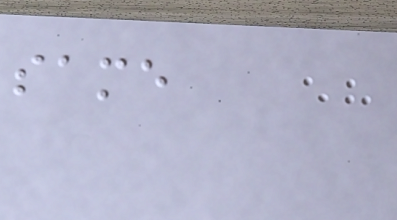same
